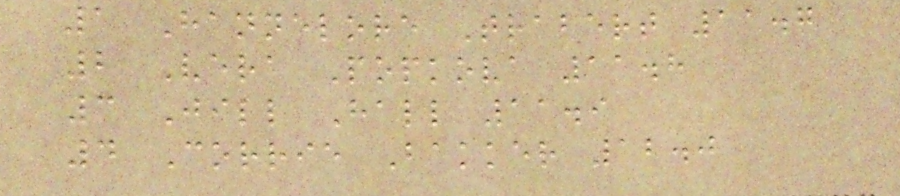1 Hannelore Trabert 11.7
2 Vera Popkova 11.8
3 Jill Hall 11.9
4 Corrie Bakker 12.0
